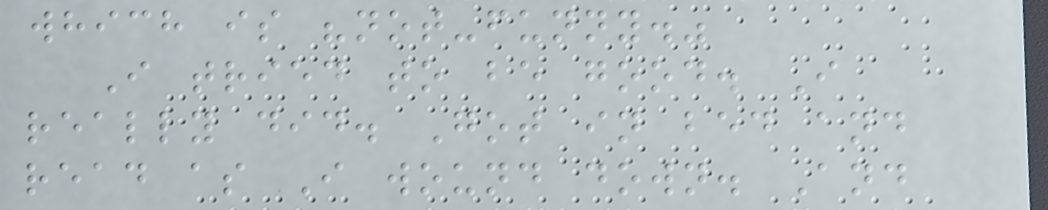which is "not-funny."
I tried to be good. I
really did. Got in bed and
read as I wound down. And
